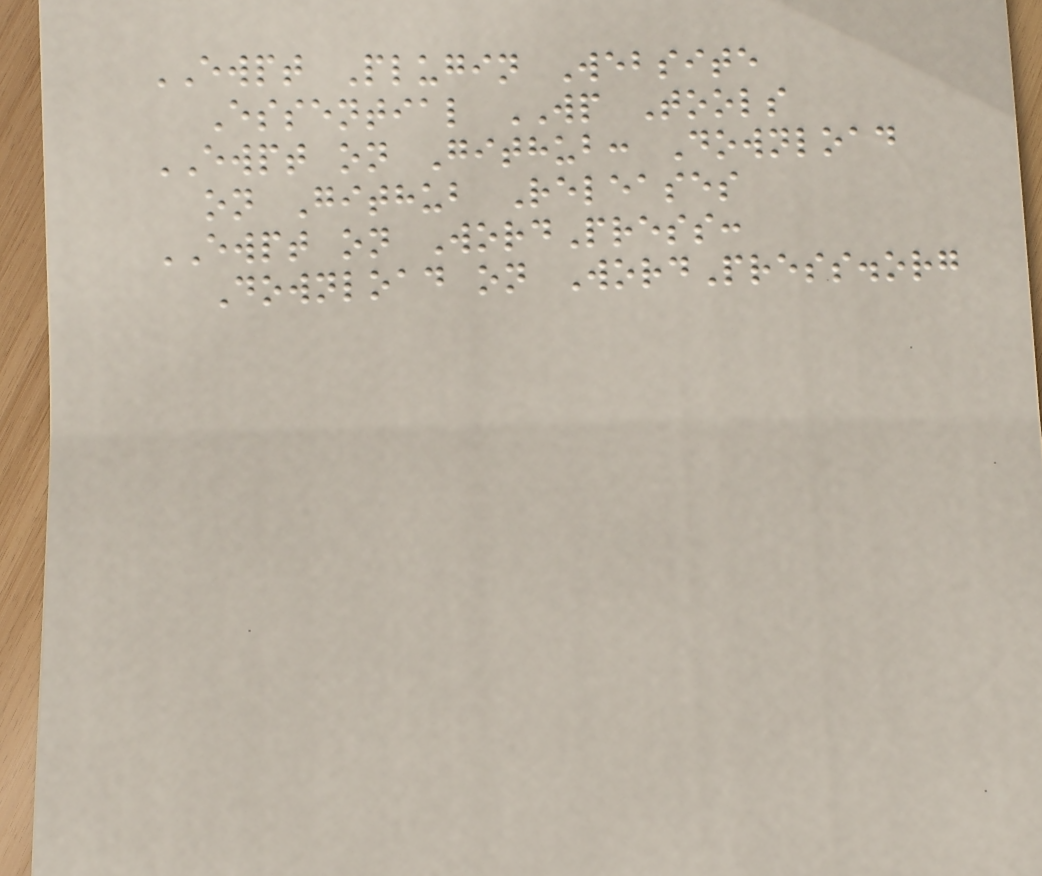EWPT Plugin Website
Essential WP Tools
EWPT on Github: Download
on Github Releases
EWPT on WordPress:
Download on WordPress.org
